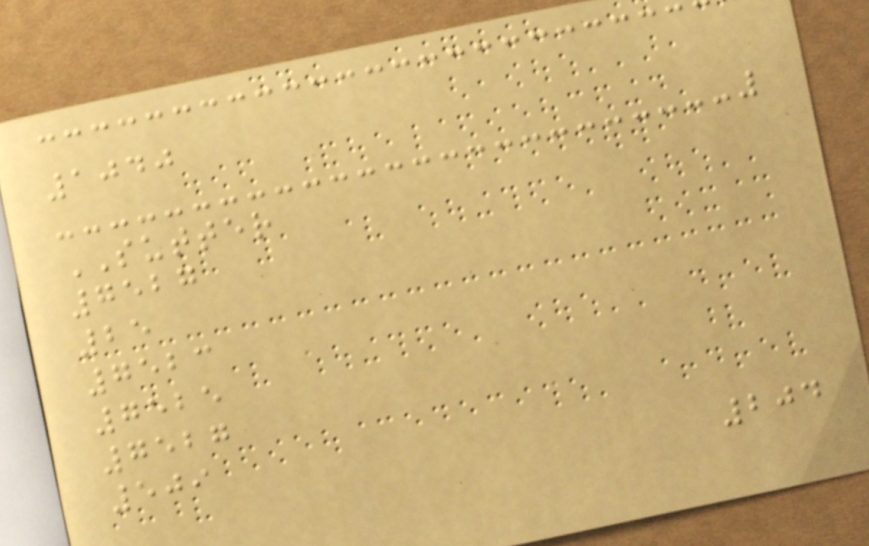1040
SUTTER
7527
25
7523
7525
7527
509
204
